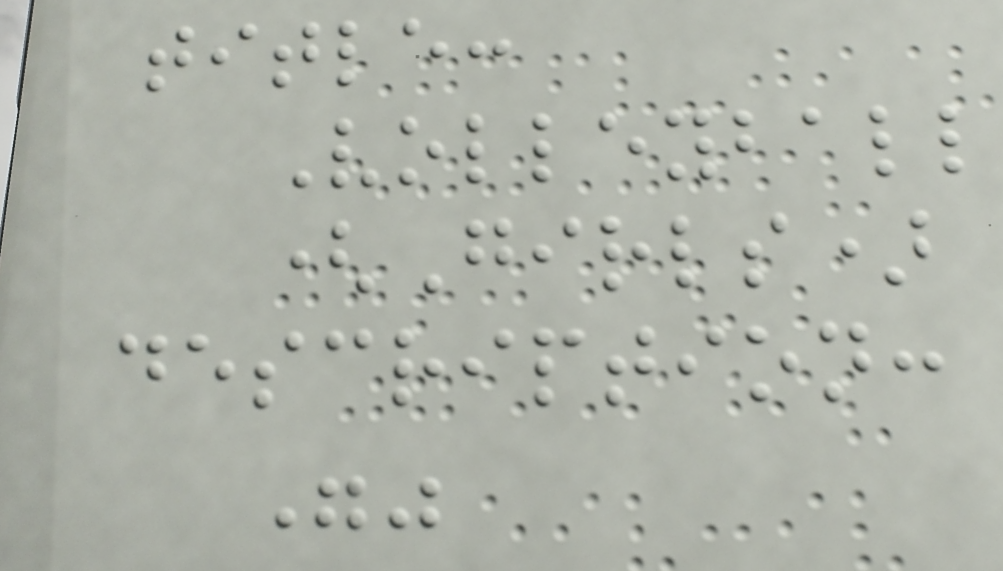title:
Volleyball
(Girls)
description:
""
